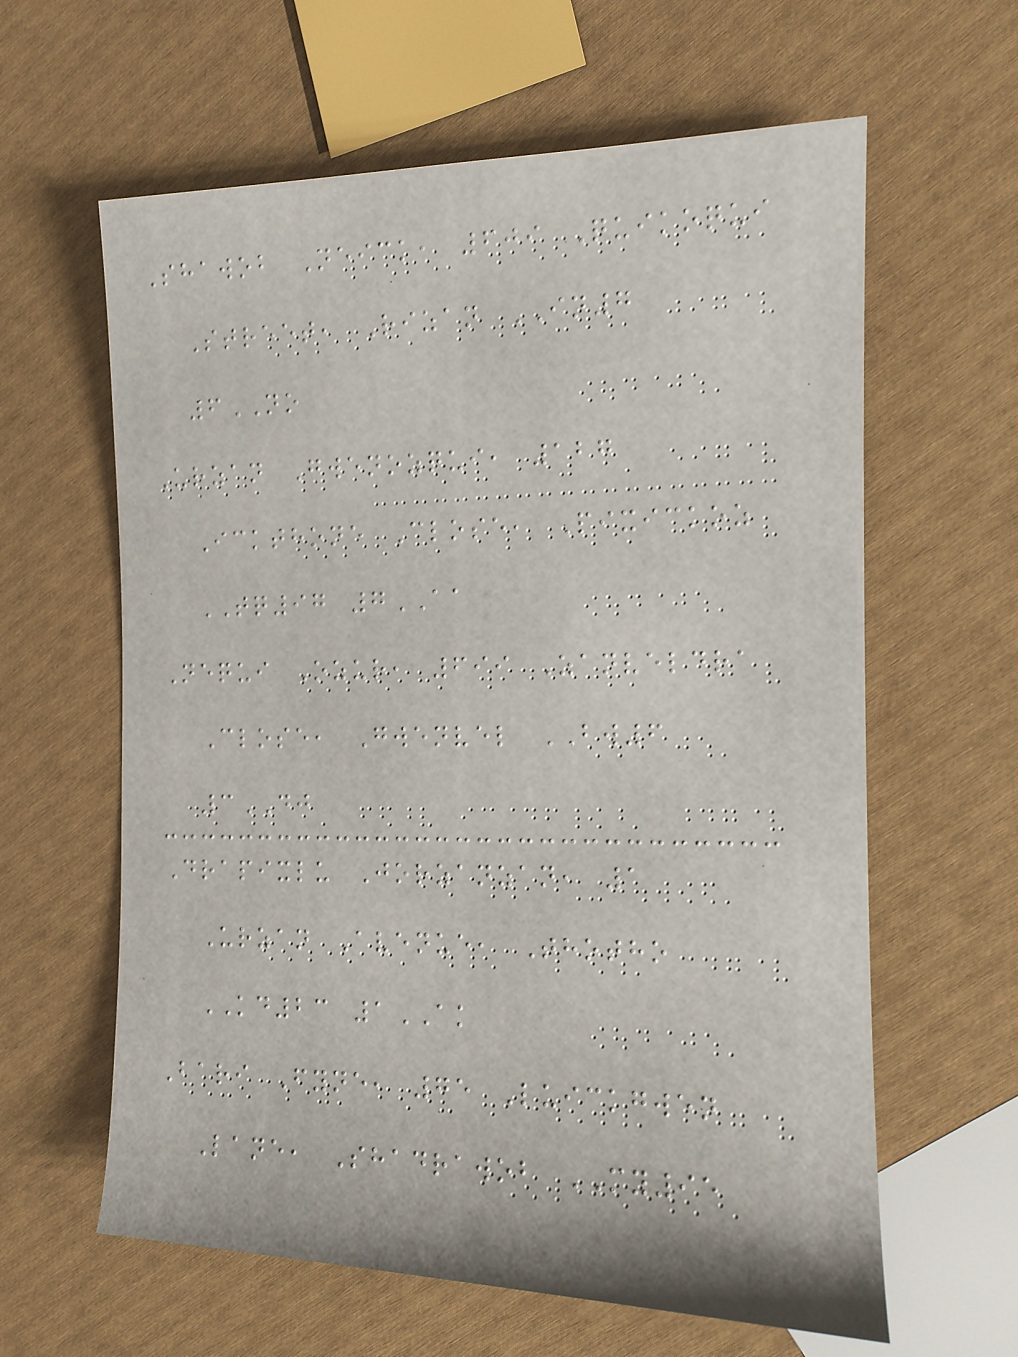Shawob Neick, 609 Quikoqui
Street, Rizan IN7
6NO
Urzan Gwenozqui, 127
Ickthone Close, Pixickoz
TQ97 7AA
Nequi Ozur, 699 Zanveldra
Close, Gwenvel BW6
3DJ
Drapixlu Jorzanzan, 1
Urzan Avenue, Thotho
KD23 1AK
Bari Fyne, 75 Luickgwen
Lane, Shadrawob MY95
